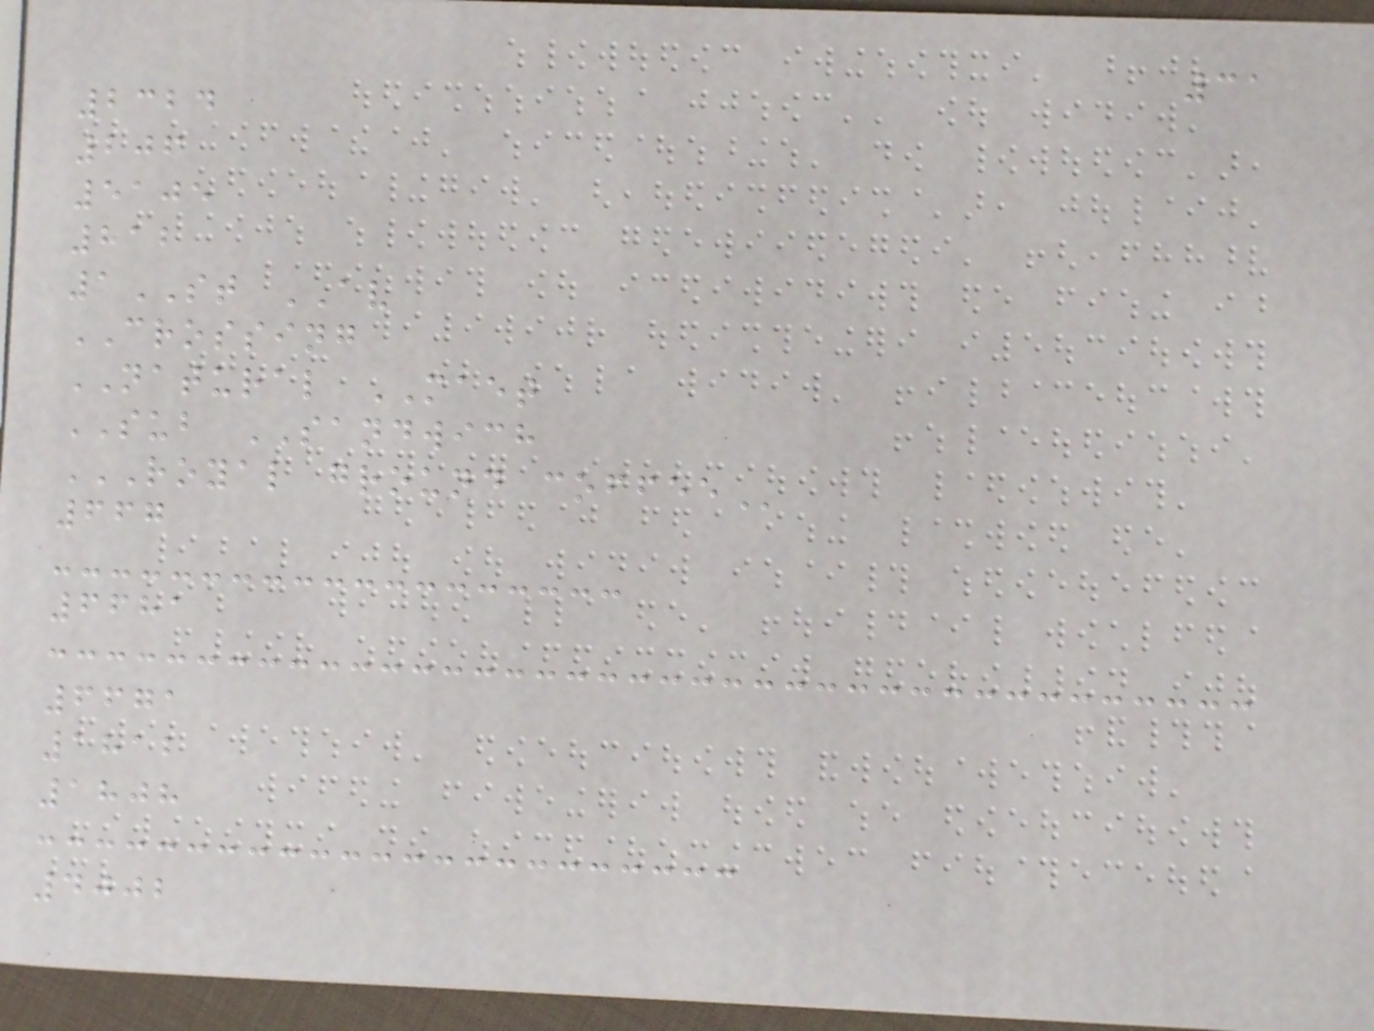31
2324
206
5105
812
1ST AV
CROSSING
NATURAL MAET
SUB SANDWICH
ROYAL GROUND COFFEE
667
6681
6671
1812
1808
4002
